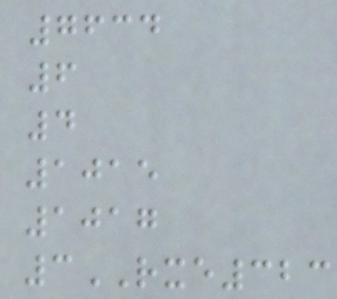7634
6
4
1015
1017
3RXE323
